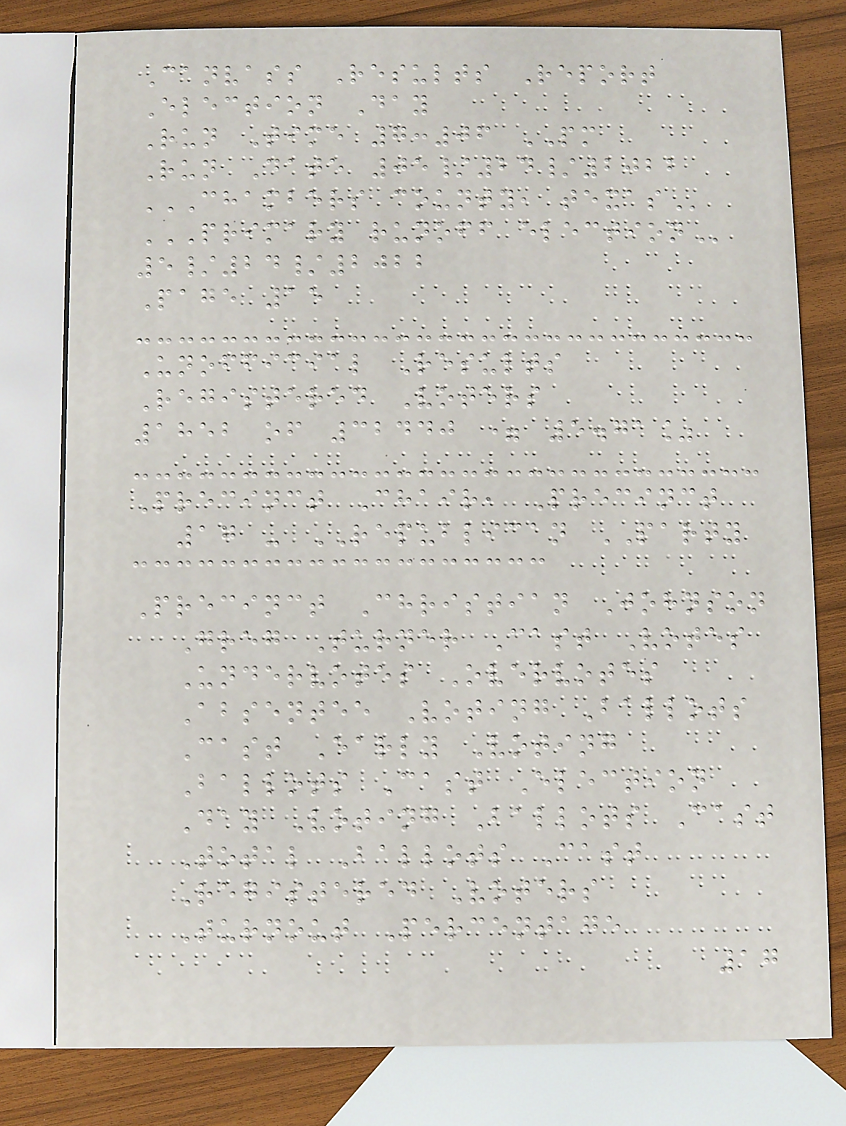Canvass Results Report
Election Day
Run Time 7:06 PM
Run Date 05/24/2022
CHAMBERS COUNTY, TEXAS
PRIMARY RUNOFF ELECTION
5/24/2022
Page 15
Unofficial Results
Registered Voters
1852 of 32440 = 5.71%
Precinct Chair, Precinct
17 - REPUBLICAN PARTY
Precinct Christian Johnson
Greg Turner Cast Votes
Undervotes Overvotes
Absentee Voting Ballots
Cast Early Voting
Ballots Cast Election
Day Voting Ballots Cast
Total Ballots Cast
Registered Voters
Turnout Percentage
17
